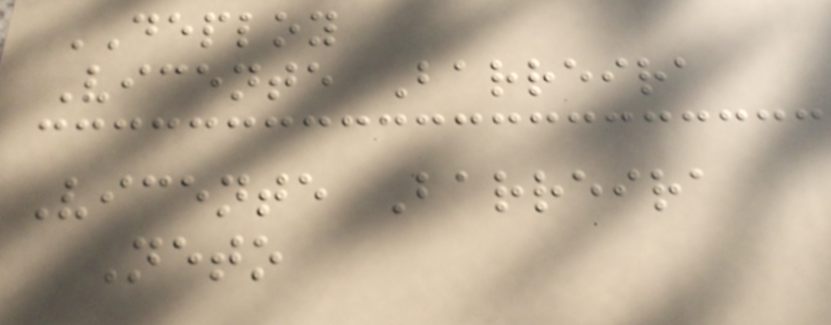DEPLOY
Vicente Barreira
Vicente Barreira
Neto
